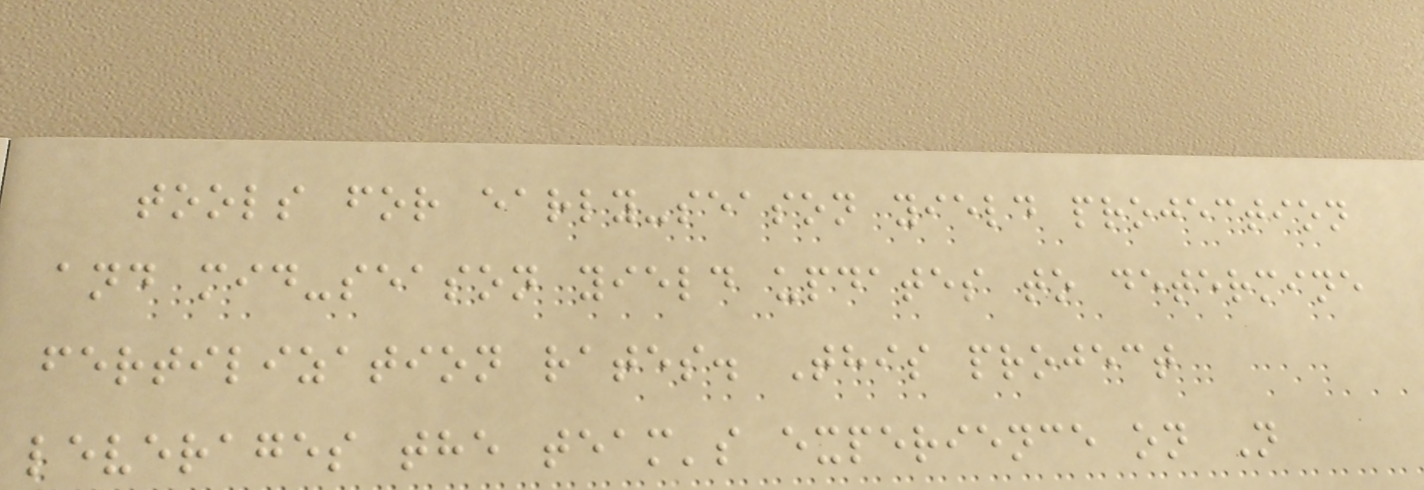tools for early-season yield projection
and mid-season yield updates to determine
fertilization rates. This project
leverages the team's experience on N
